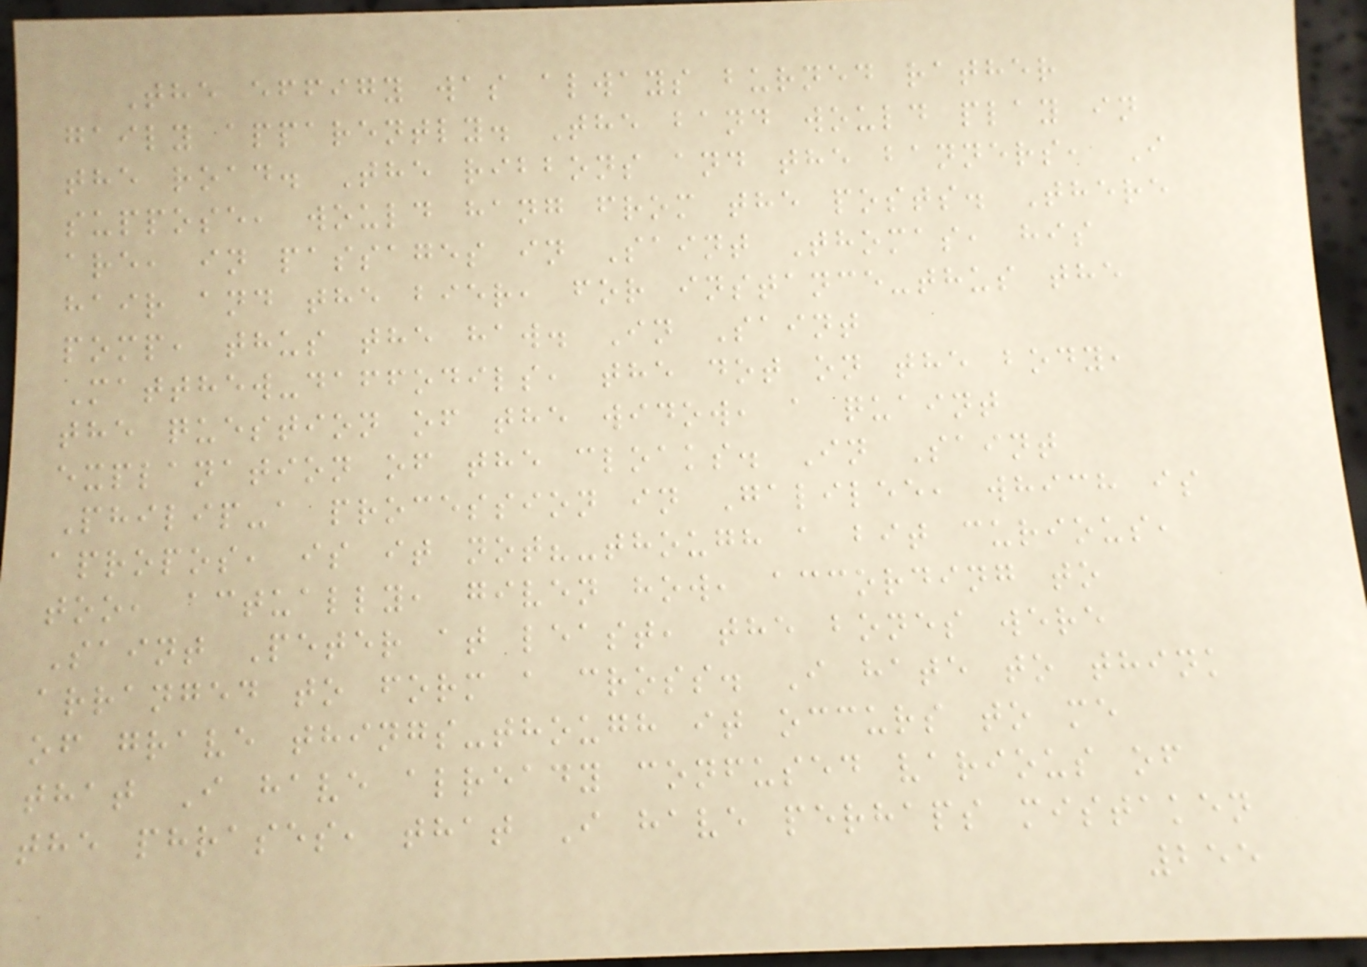The effigy was always burned rather
gaily apparently. The band would play in
the road. The ribbons and the banners, I
suppose, would hang from the posts. There
are, in passages in Saint Thomas, his
hair and the bier, for instance-thus the
pomp, thus the haw. In Saint
Matthew-daffodils, the dot on the body,
the question of the widow, a quaint
explanation of the cloaks. In Saint
Philip-a procession in Galilee, which is
apropos, is it not?-though a bit curious,
too, actually, given how, according to
Saint Peter at least, the bones were
arranged to form a cross. I hate to think
of grave things-though it occurs to me
that I have already confused various of
the phrases, that I have perhaps mistaken
255
